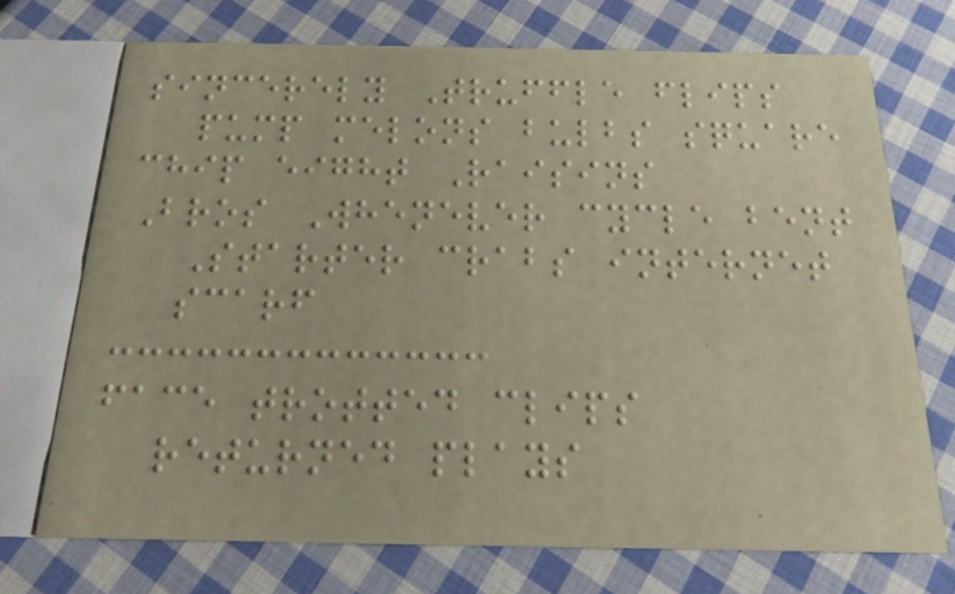sincerely Truffle flips
pump melons bulbs square
chip eight Raisins
Bros Whenever cycle bent
Starter crabs internet
scarf
face trotted clips
returned plays
